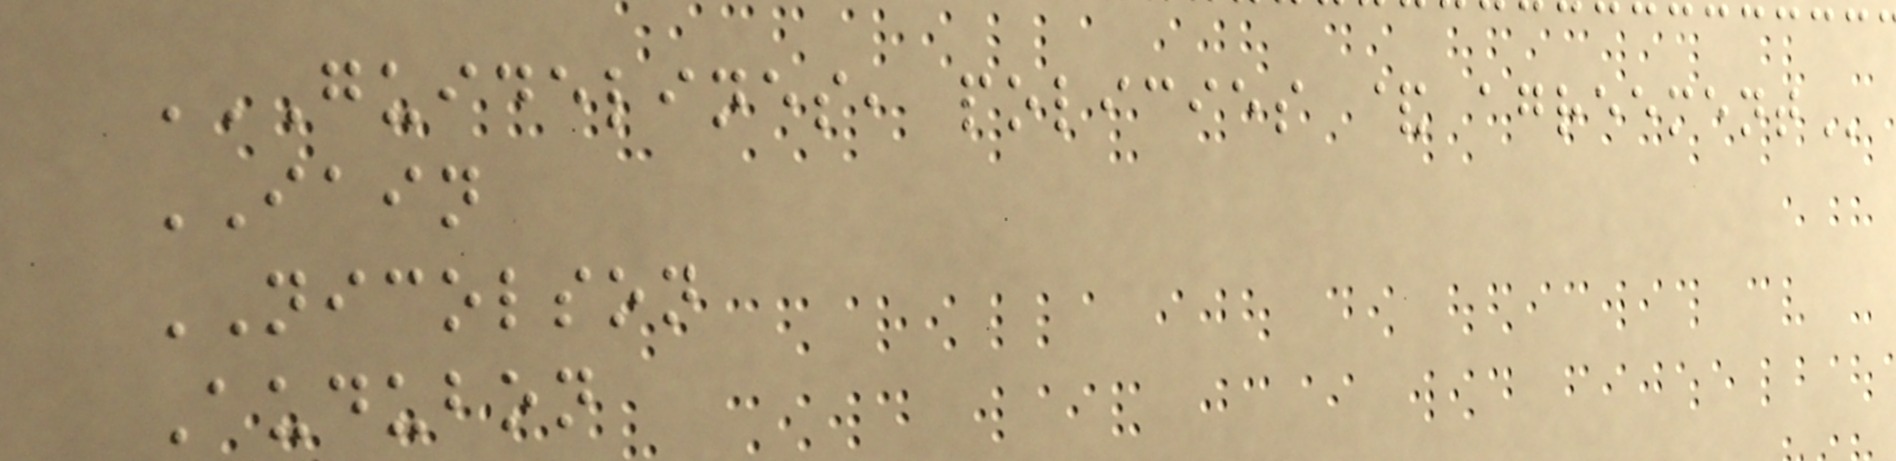GUIDELINES, POLICIES & AGREEMENT
IAIN
NICOLSON
Audubon
